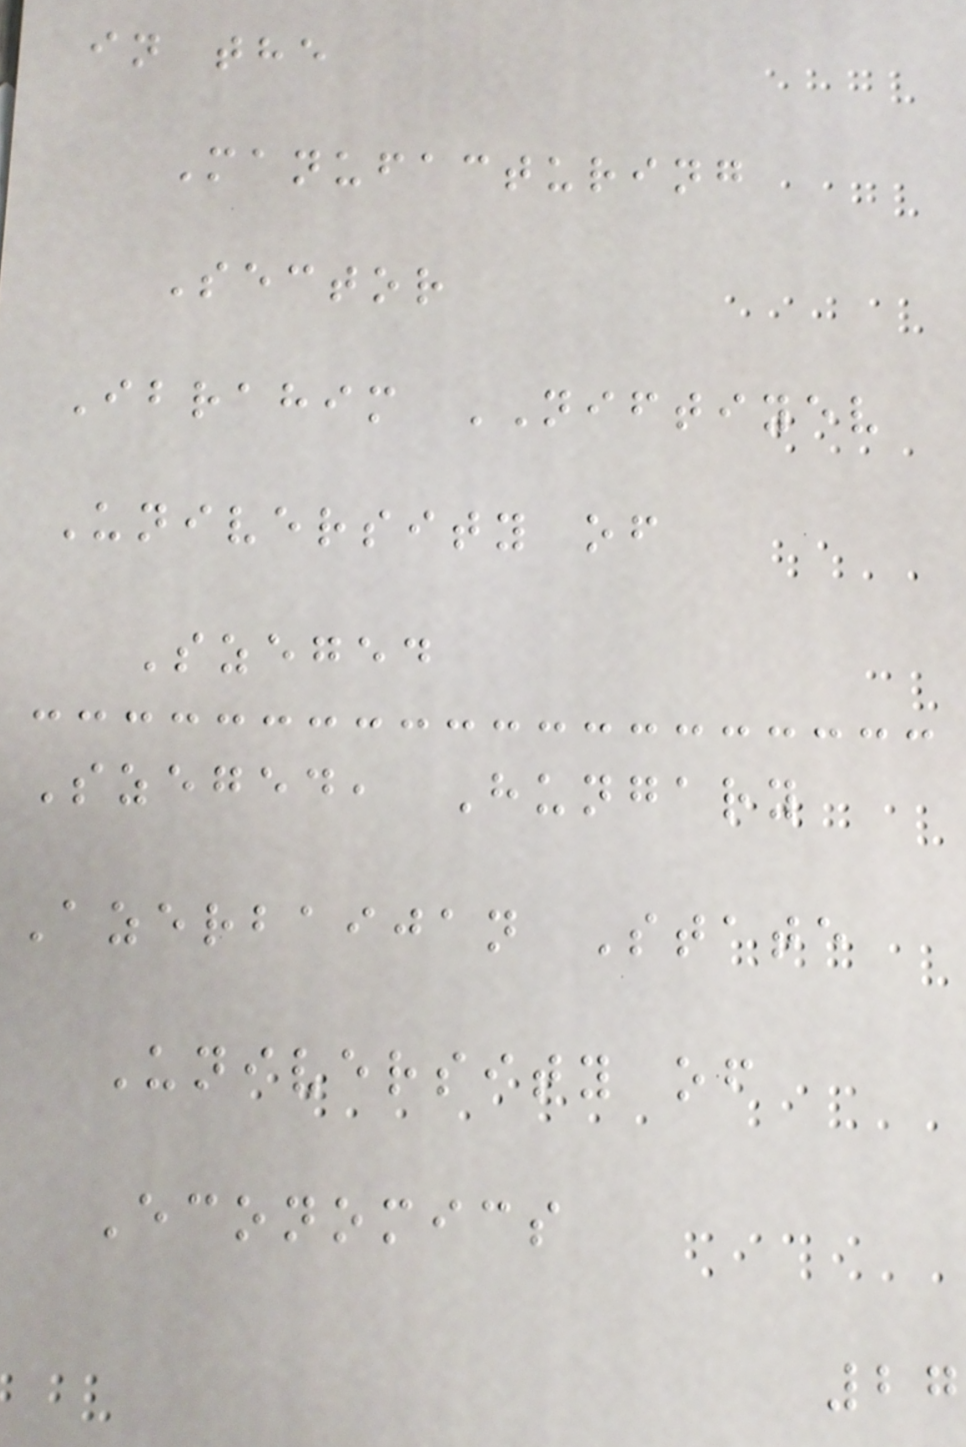in the
Manufacturing
Sector
Ibrahim NIFTIYEV
University of
Szeged
Szeged, Hungary
Azerbaijan State
University of
Economics
27
